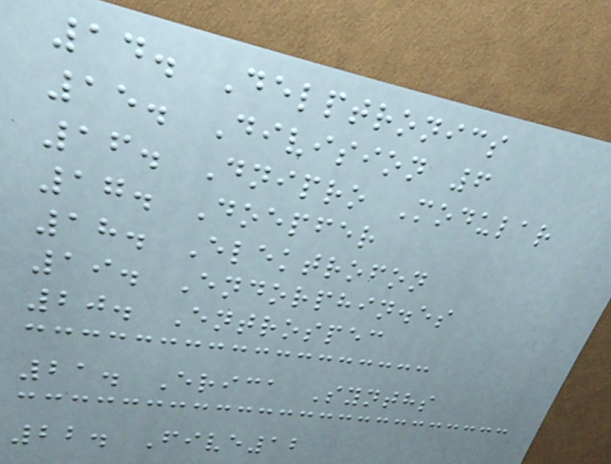14. Delptronics
15. Division 6
16. Dnipro Modular
17. Doepfer
18. Elektrofon
19. Endorphin.es
20. Entrospec
21. Erica Synths
22. Five12
